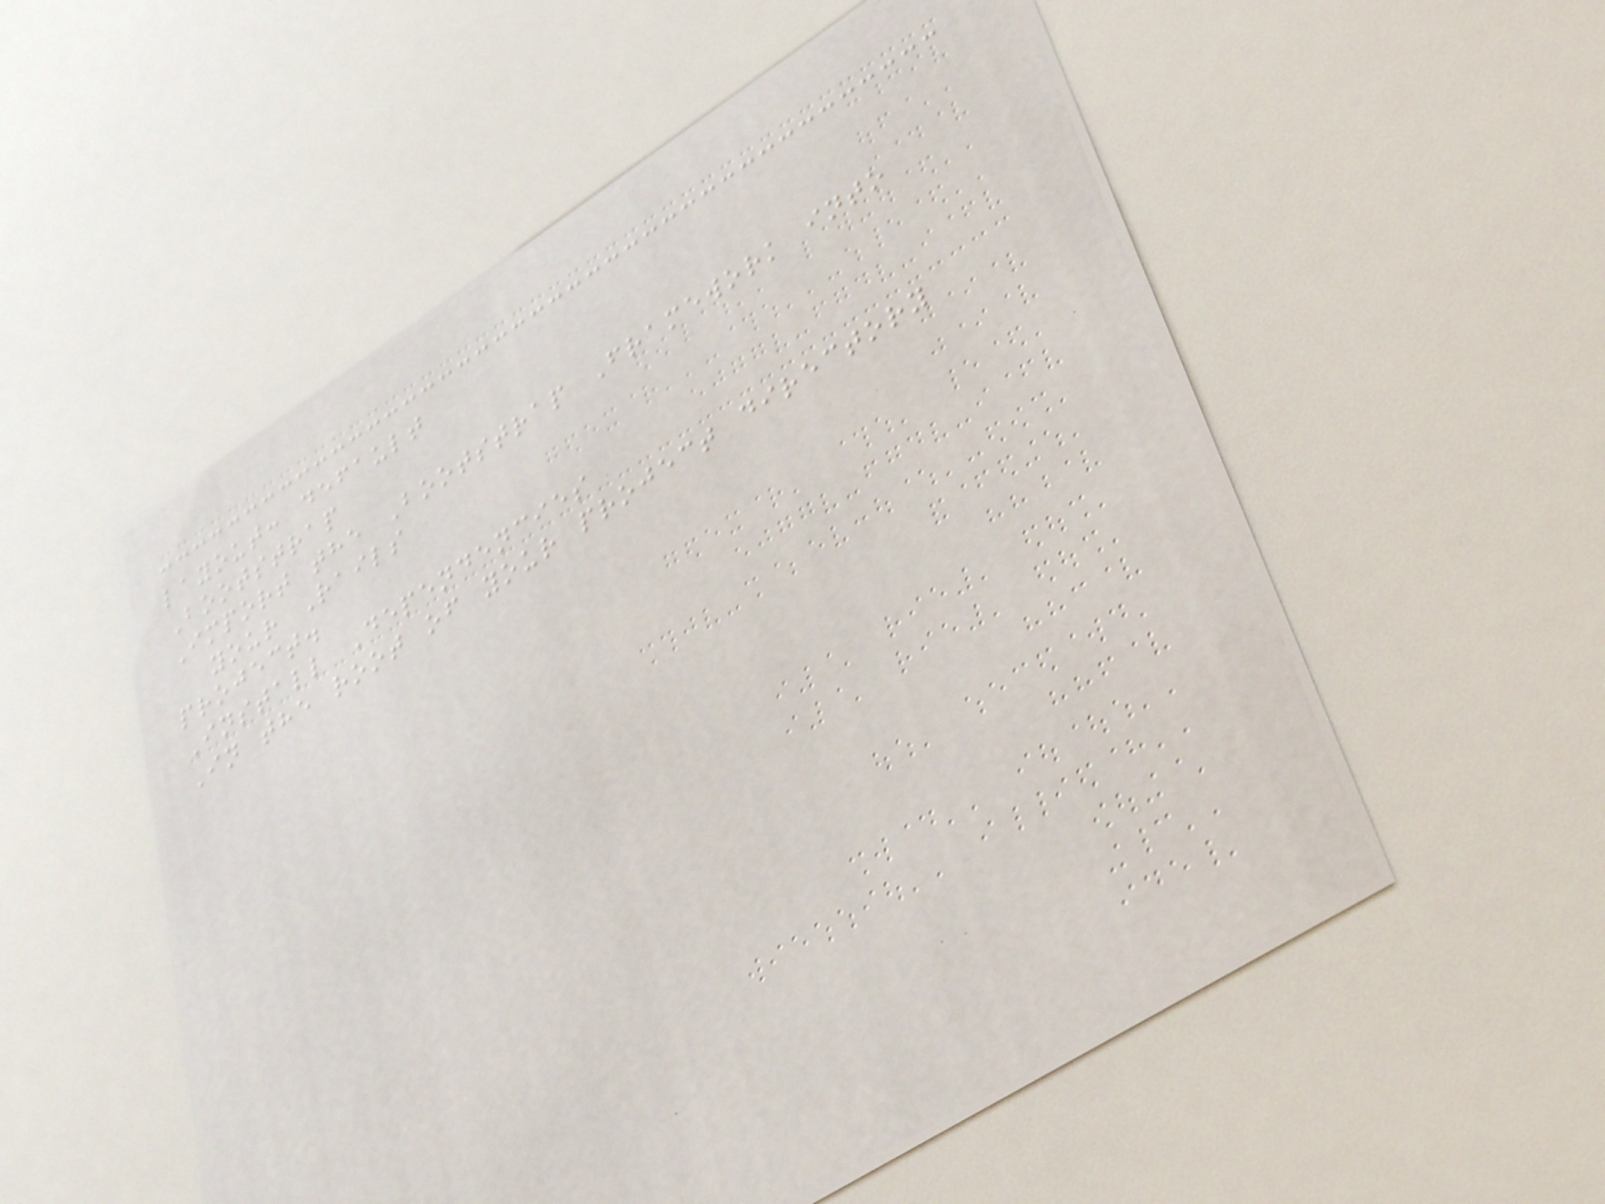layout: default
Bootstrap
Import the Bootstrap Framework into
your Rails
project.
Install Dependencies
In the root of your project directory
